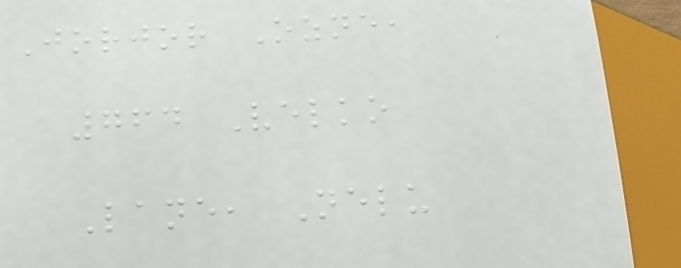Jorjor Ozne,
764 Velko
Lane, Nelu
